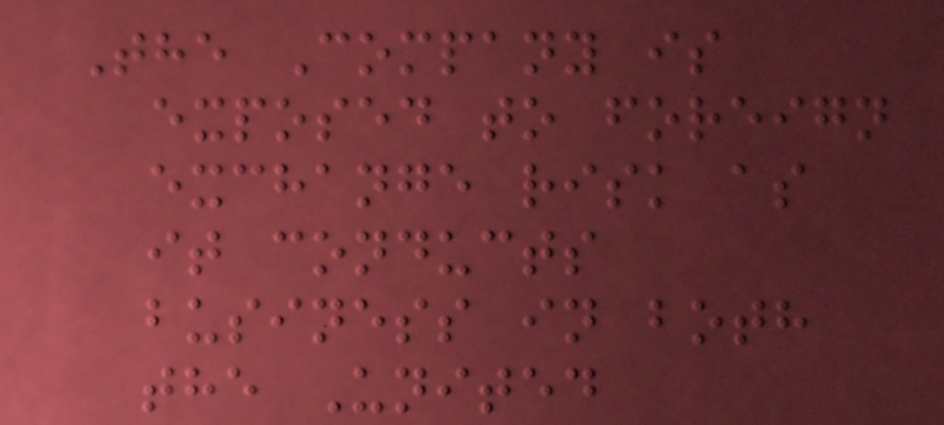The Company is
exposed to foreign
exchange risk as
it conducts
business in both
the United
